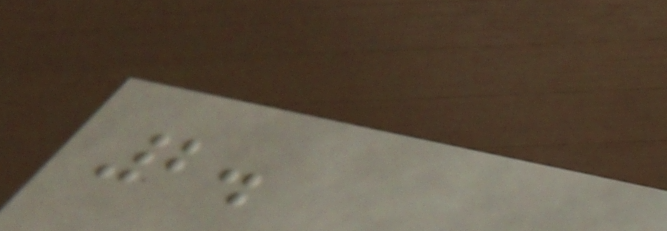2.
